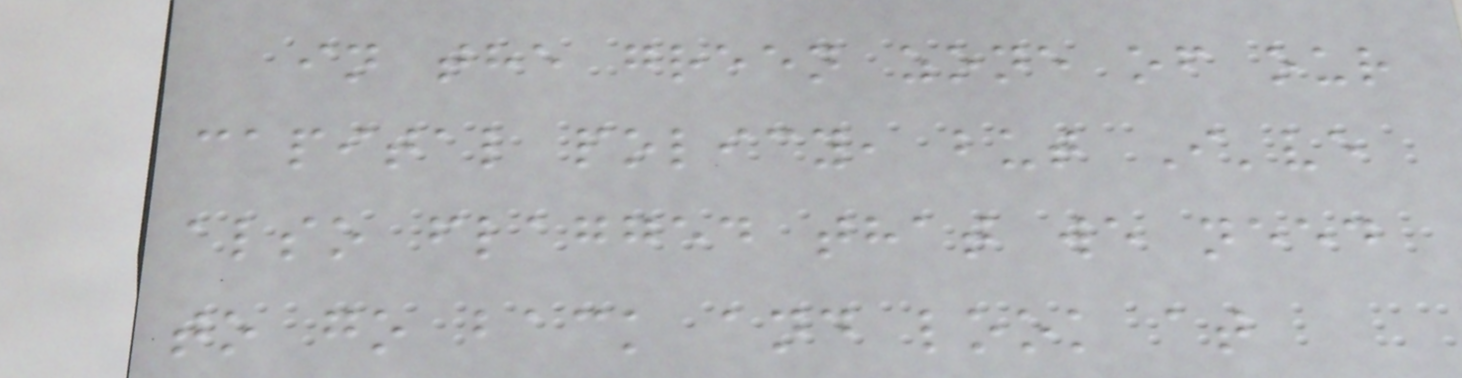in the green zone of our
capital policy, but I've
also flagged that we need
to go back and look at
